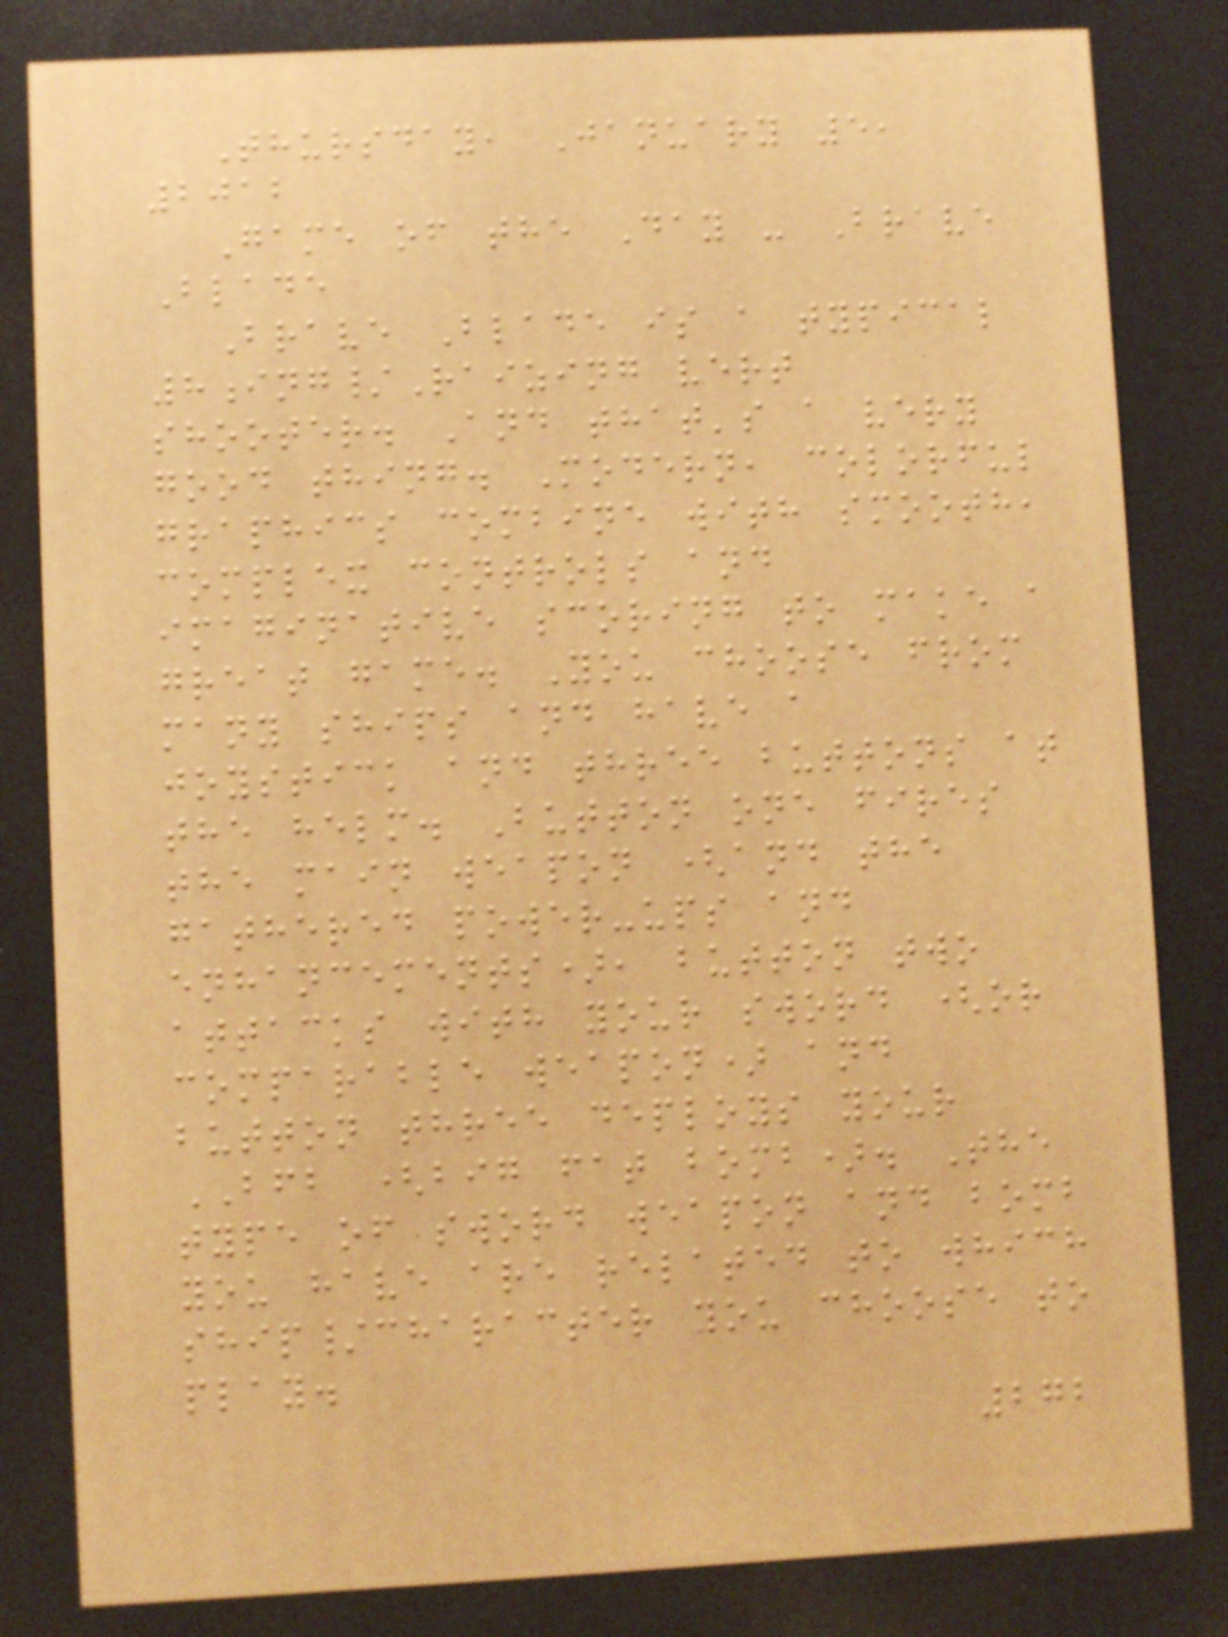Thursday, January 5,
2012
Game of the Day - Brave
Blade
Brave Blade is a typical
8ing/Raizing vert
shooter. And that's a very
good thing. Modern, colorful
graphics combine with smooth,
complex controls and
imaginative scoring to make a
great game. You choose from
many ships and have a
joystick and three buttons at
the helm. Button one fires
the main weapon (and the
gathered power-ups and
enhancements), button two
attacks with your sword (or
comparable weapon) and
button three deploys your
BFB (big fat bomb). The
type of sword weapon and bomb
you have are related to which
ship/character you choose to
play.
272
